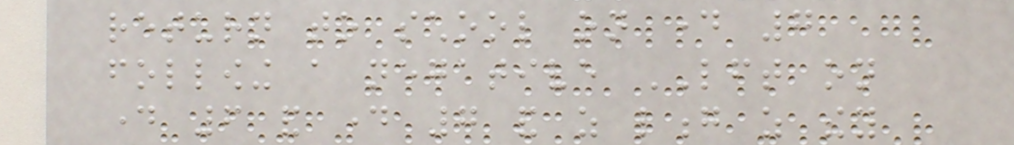return to school on day 7
following a negative LFT on
day 6 and day 7 and as long as they
